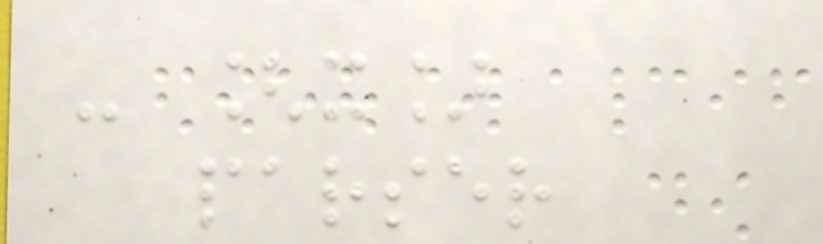- [x]
parser
